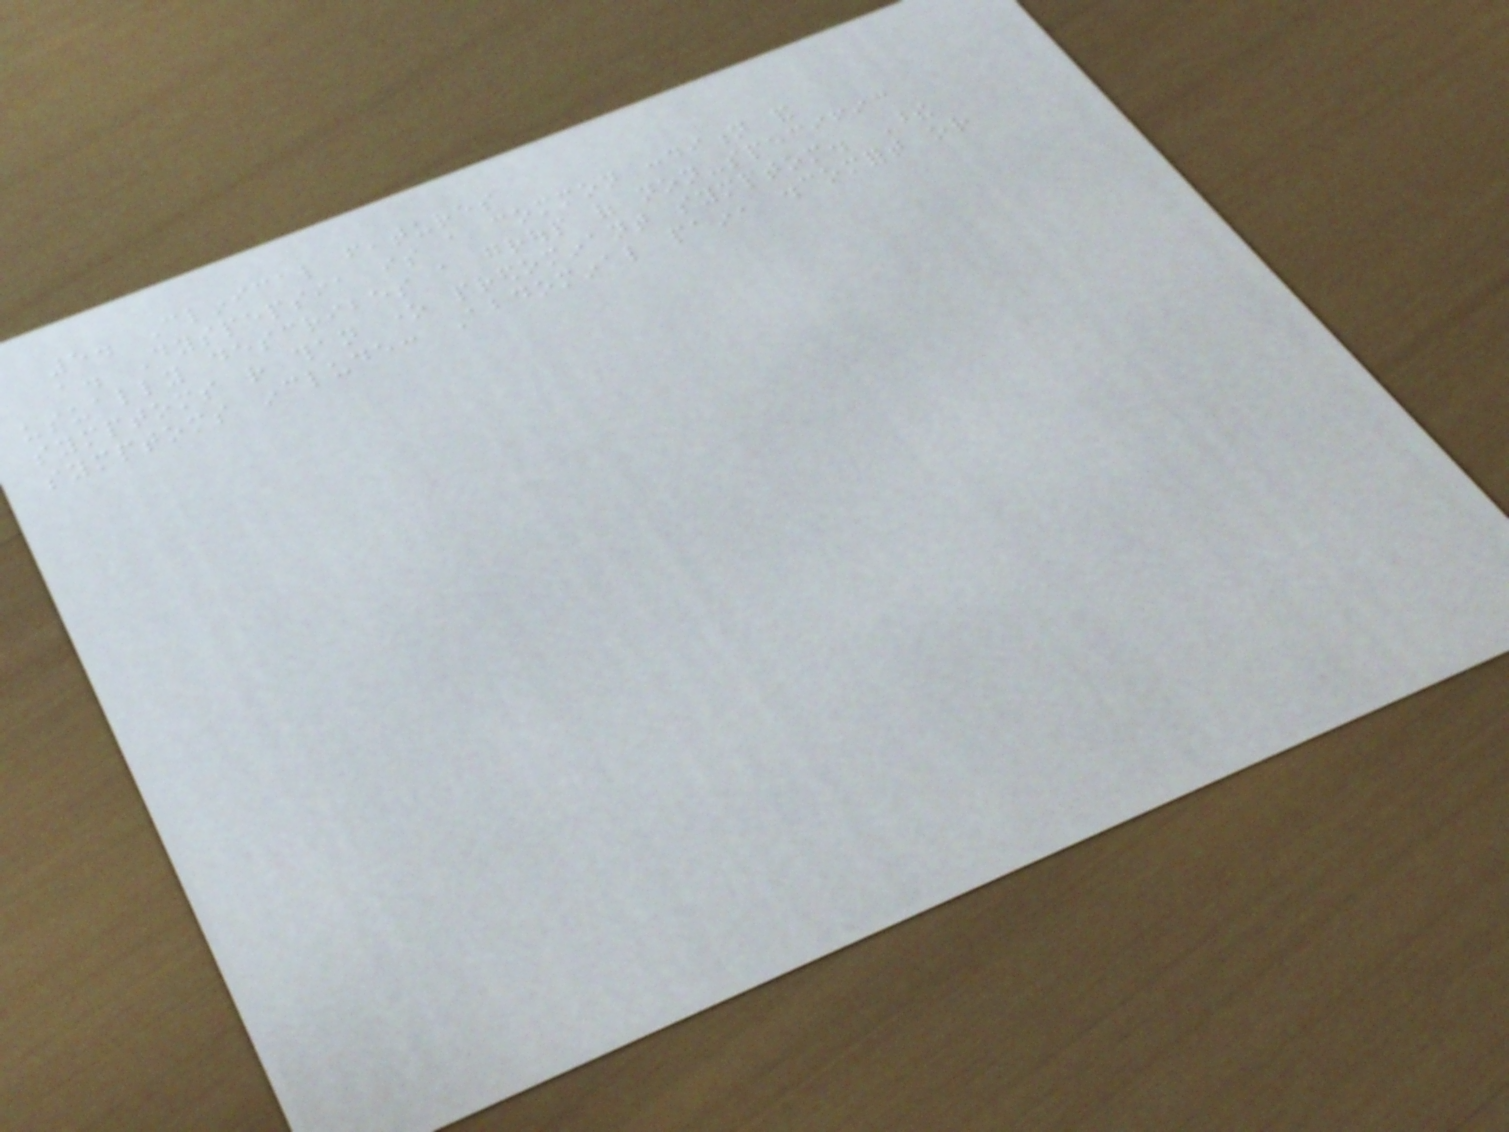5. Clinical features
a. Dyspepsia is a common condition and
usually describes a group of non-specific
symptoms rather than one predominant symptom. These
symptoms include: Abdominal pain, discomfort or
